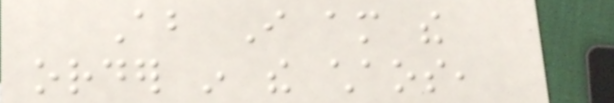About I am the
order in the chaos,
